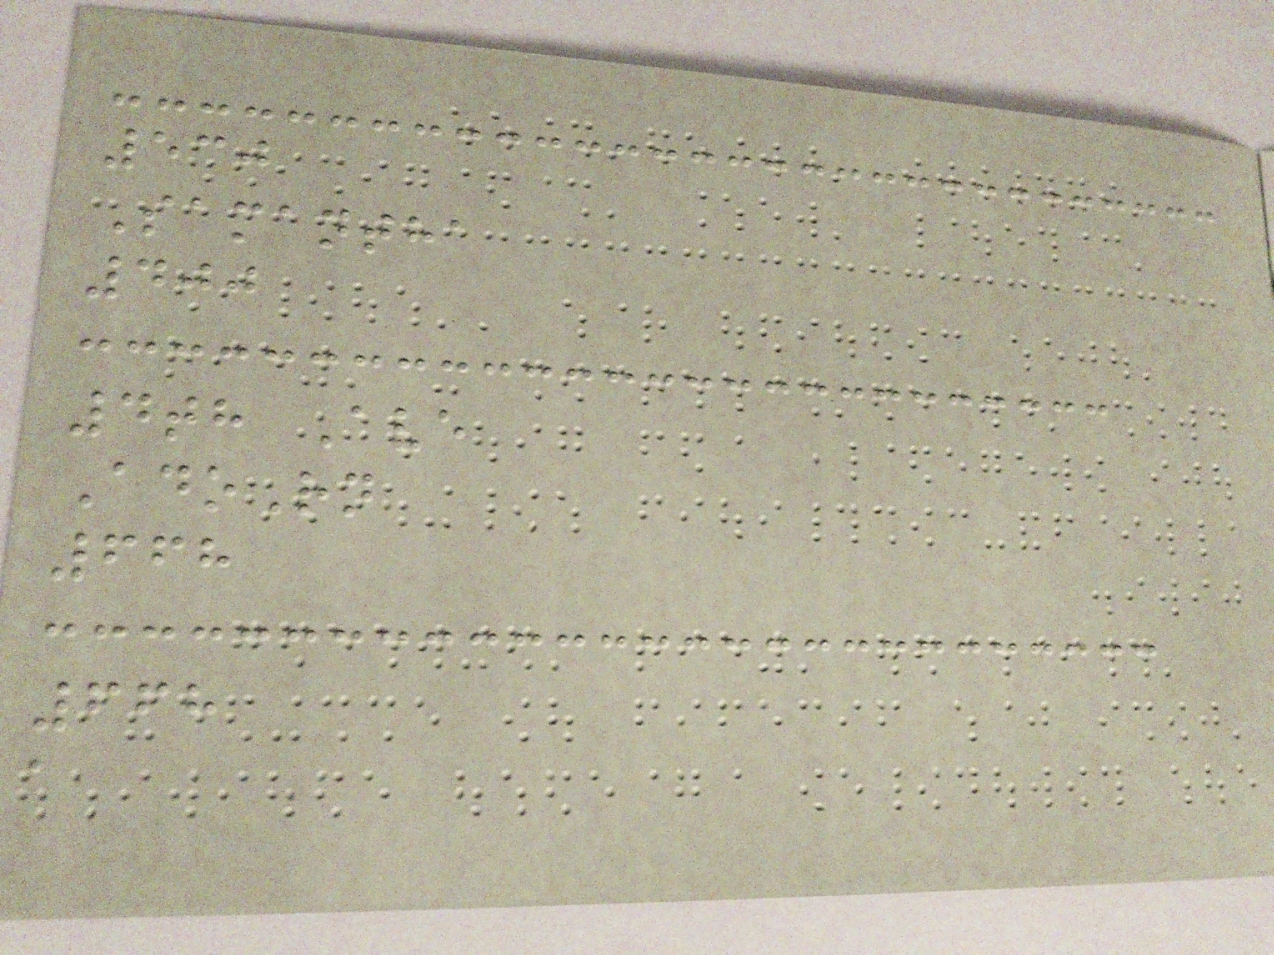530
Samantha
400
4th Ave
AdoRn
668
668
a
